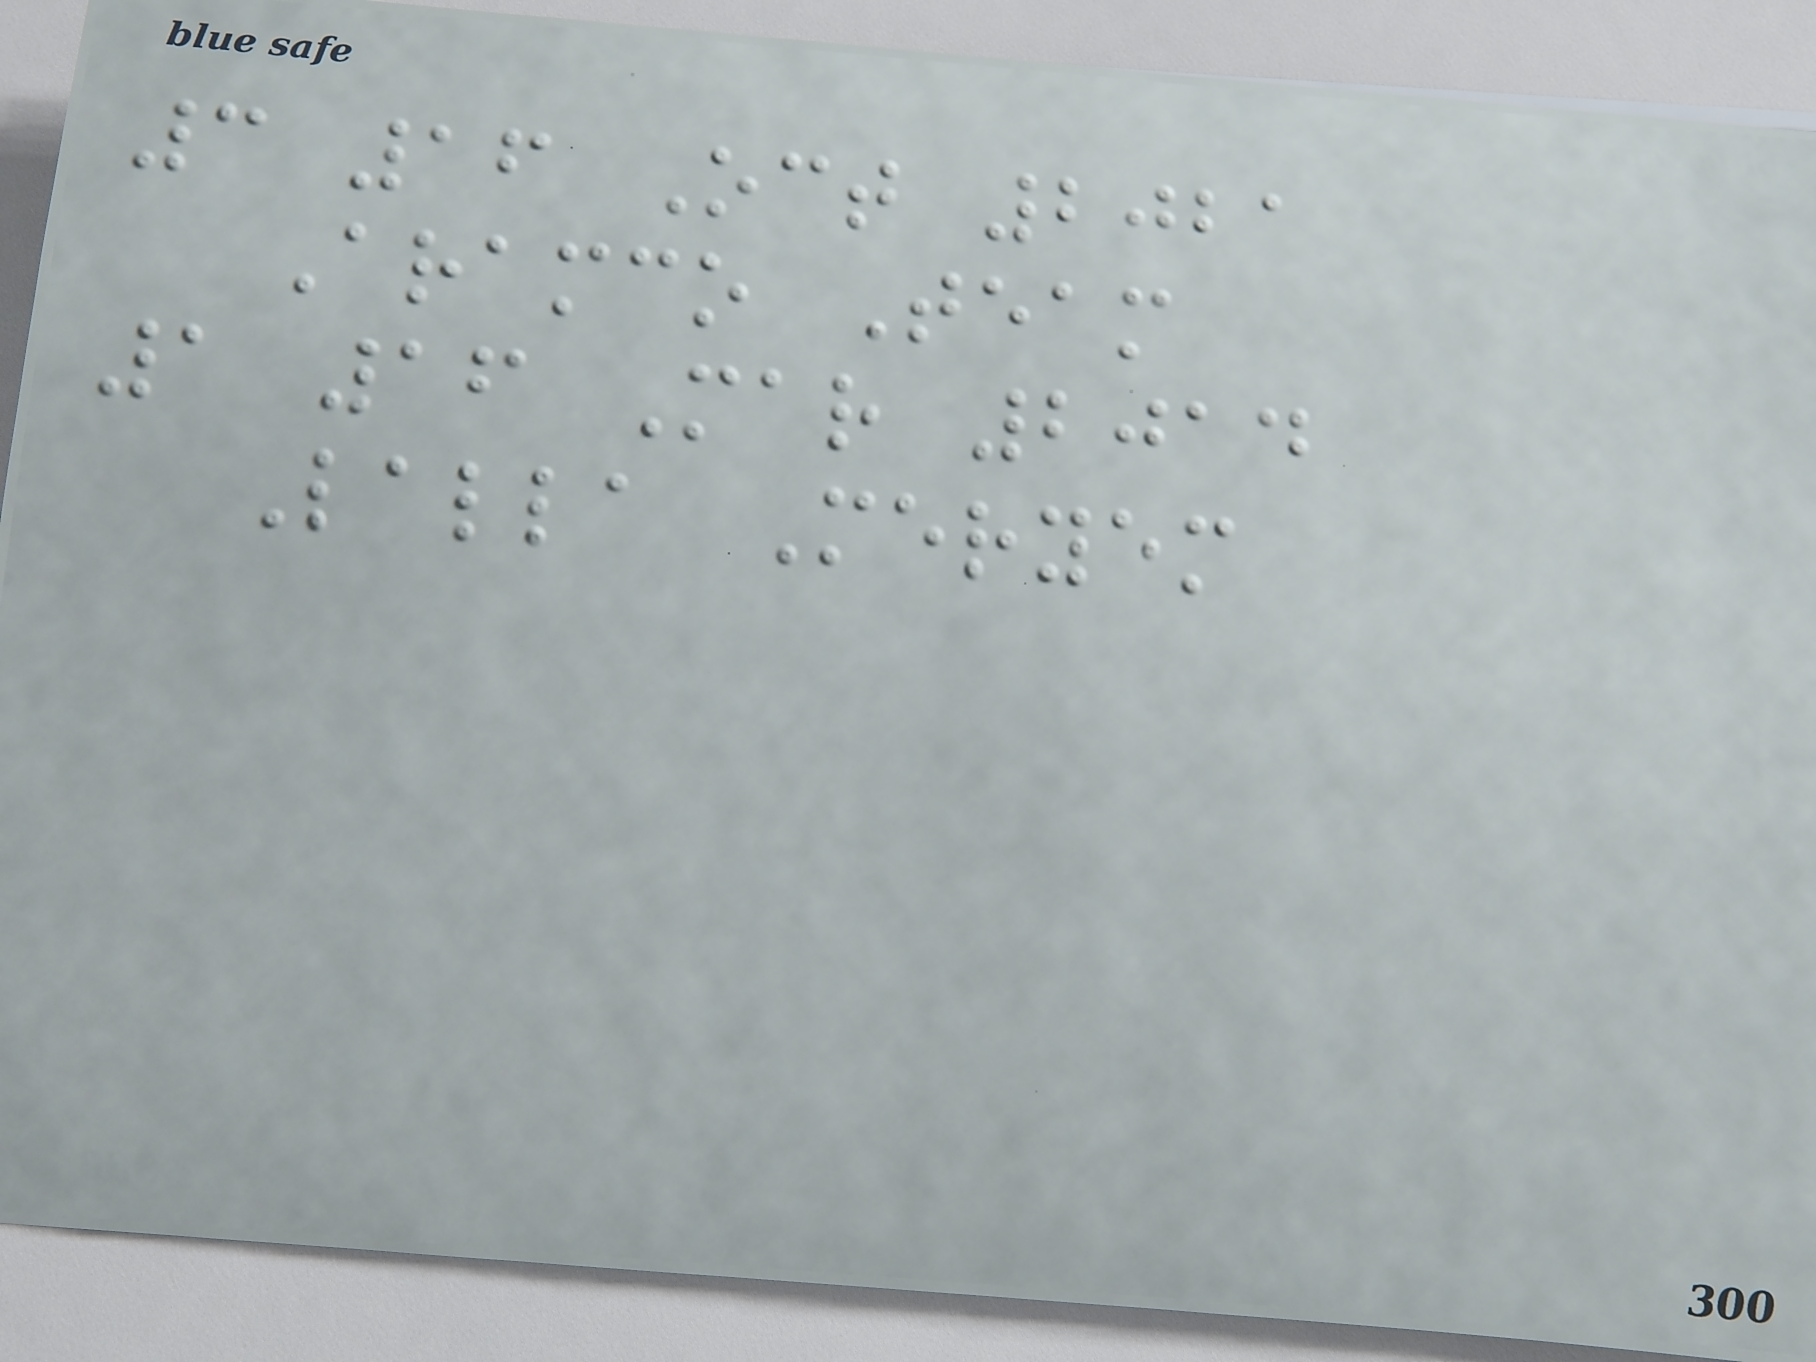3 16 Oct 2021
Aramco Team
1 16 Mar 2014
Lalla Meryem
